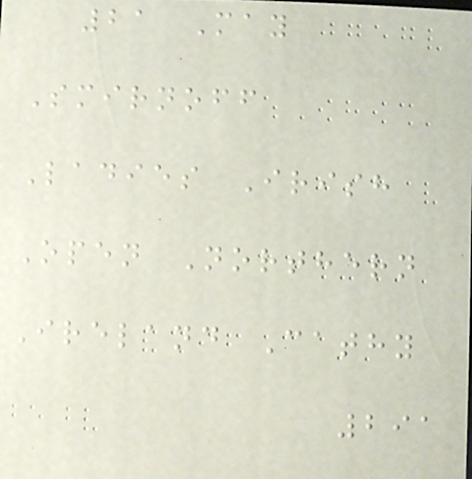21 May
Smirnoff
Ladies Irish
Open Northern
Ireland Cathy
291
